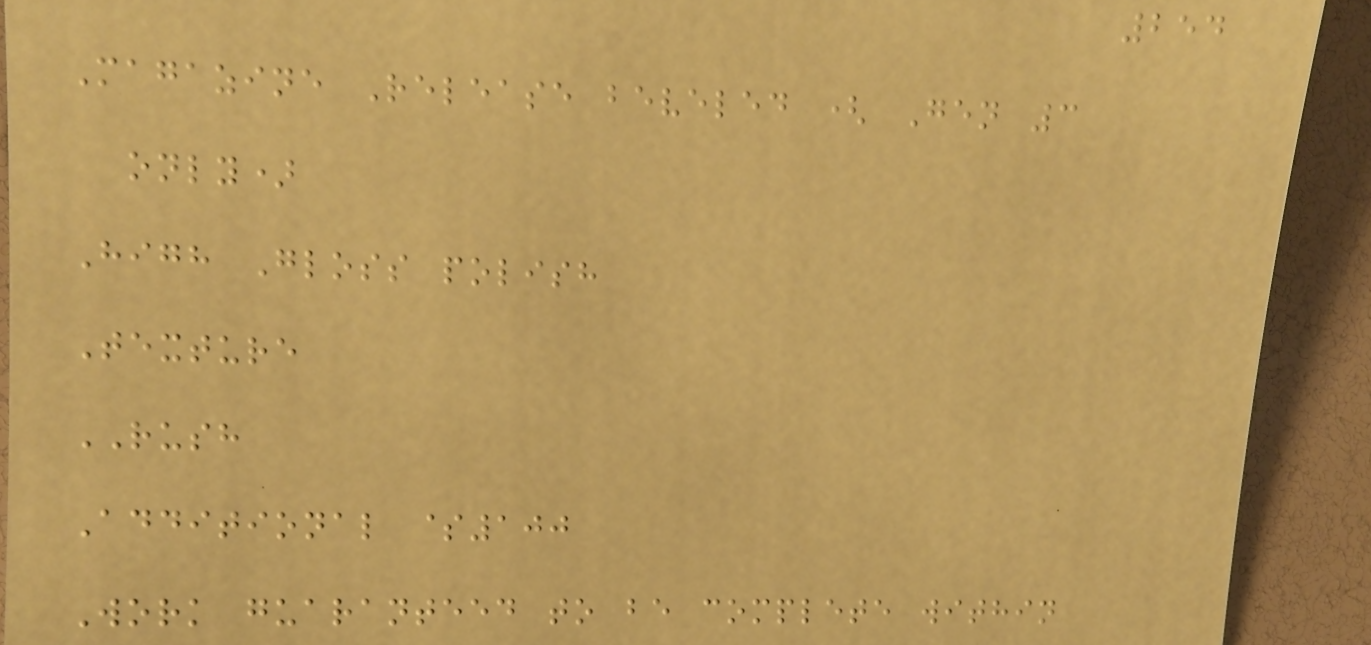254
Magazine Release beveled ( Gen 3
only)
High Gloss polish
Texture
RUSH
Additional $100
Work guaranteed to be complete within
